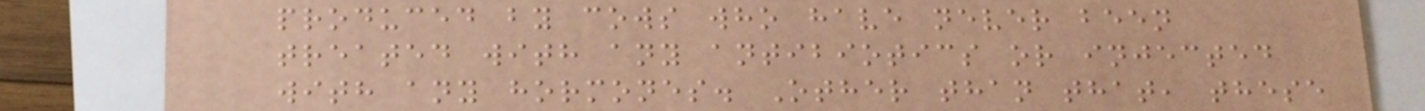produced by cows who have never been
treated with any antibiotics or injected
with any hormones. Other than that, these
